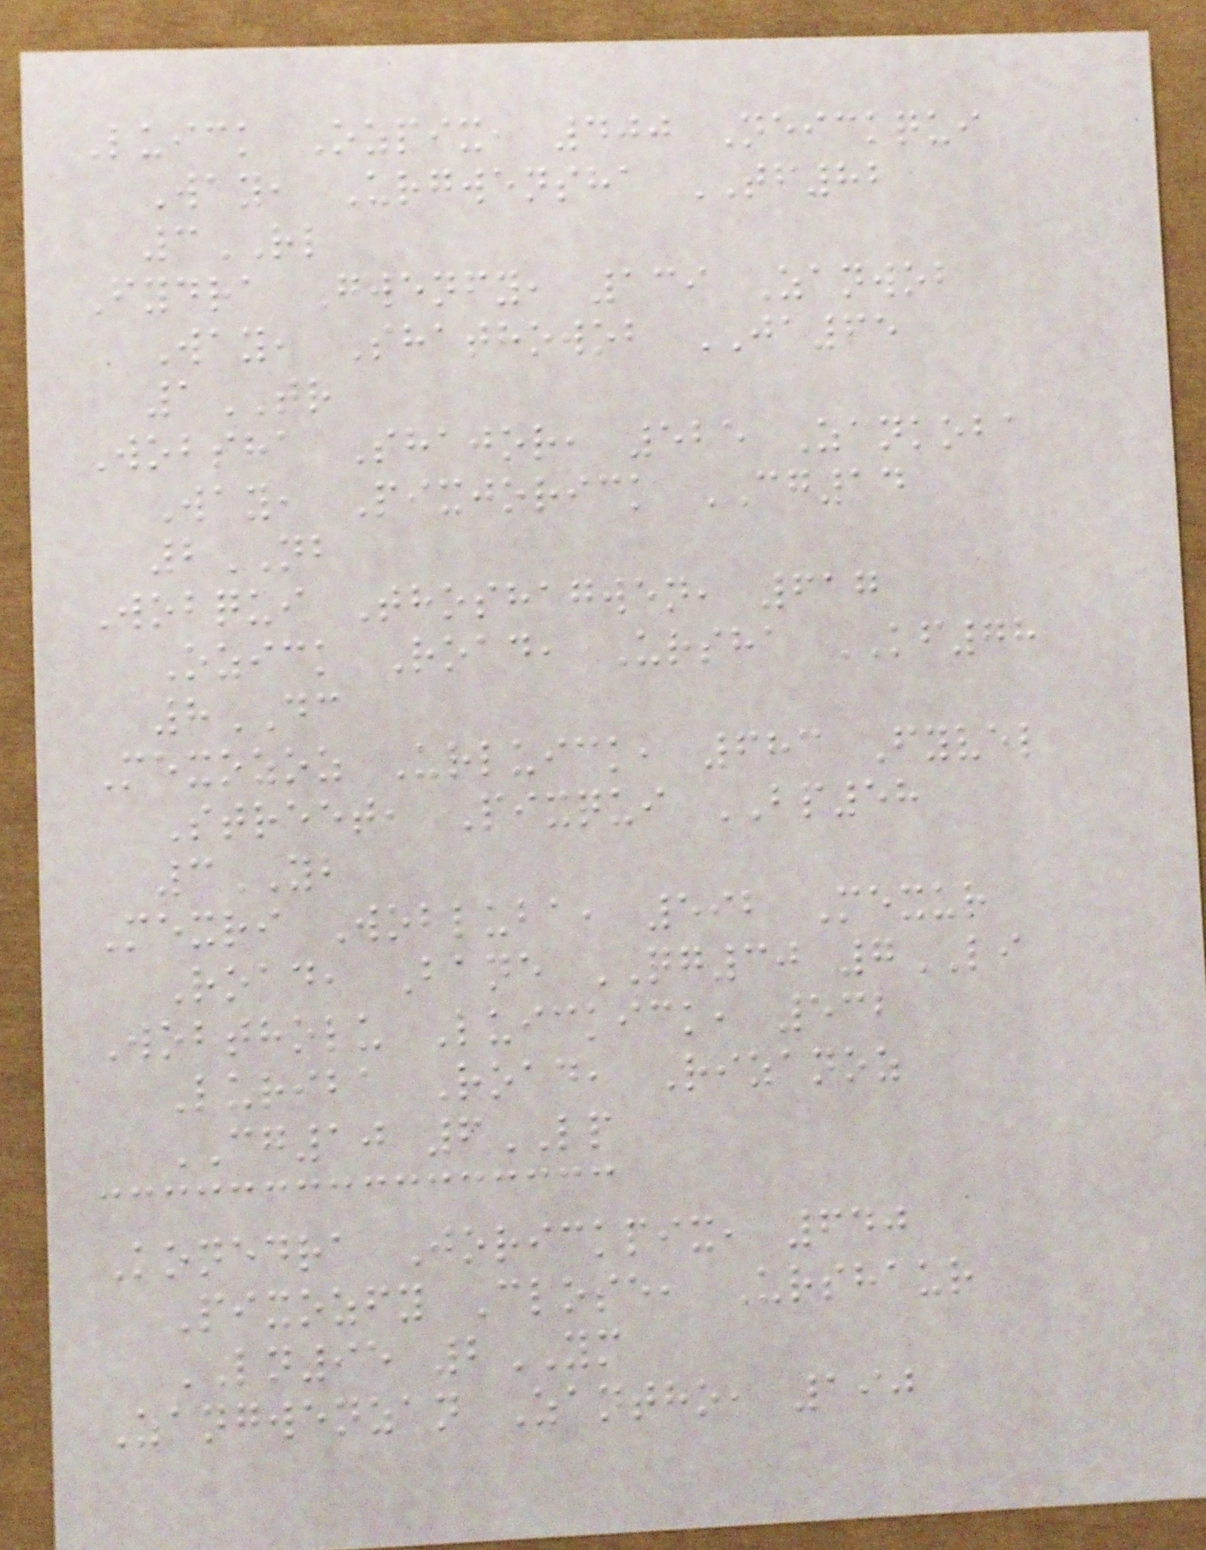Luick Ozpix, 400 Neickqui
Way, Urgwensha TF82
3RL
Fydra Gwenfy, 139 Zanwob
Way, Shathowob JA65
1TR
Wobsha Shajor, 525 Zankoba
Way, Pixjorick CG14
2NB
Wobqui Thoshagwen, 617
Ozick Road, Ursha KF78
8DC
Mexozoz Urluick, 683 Fyvel
Street, Pixqui BP58
3YB
Mexri Wobluba, 592 Mexur
Road, Bane QG30 7LI
Wobtholu Luickick, 532
Luriba Road, Rizanoz
CG10 6LP
Konedra Jorickpix, 640
Pixozfy Close, Urshaur
LN95 2YM
Zangwenzan Zantho, 190
